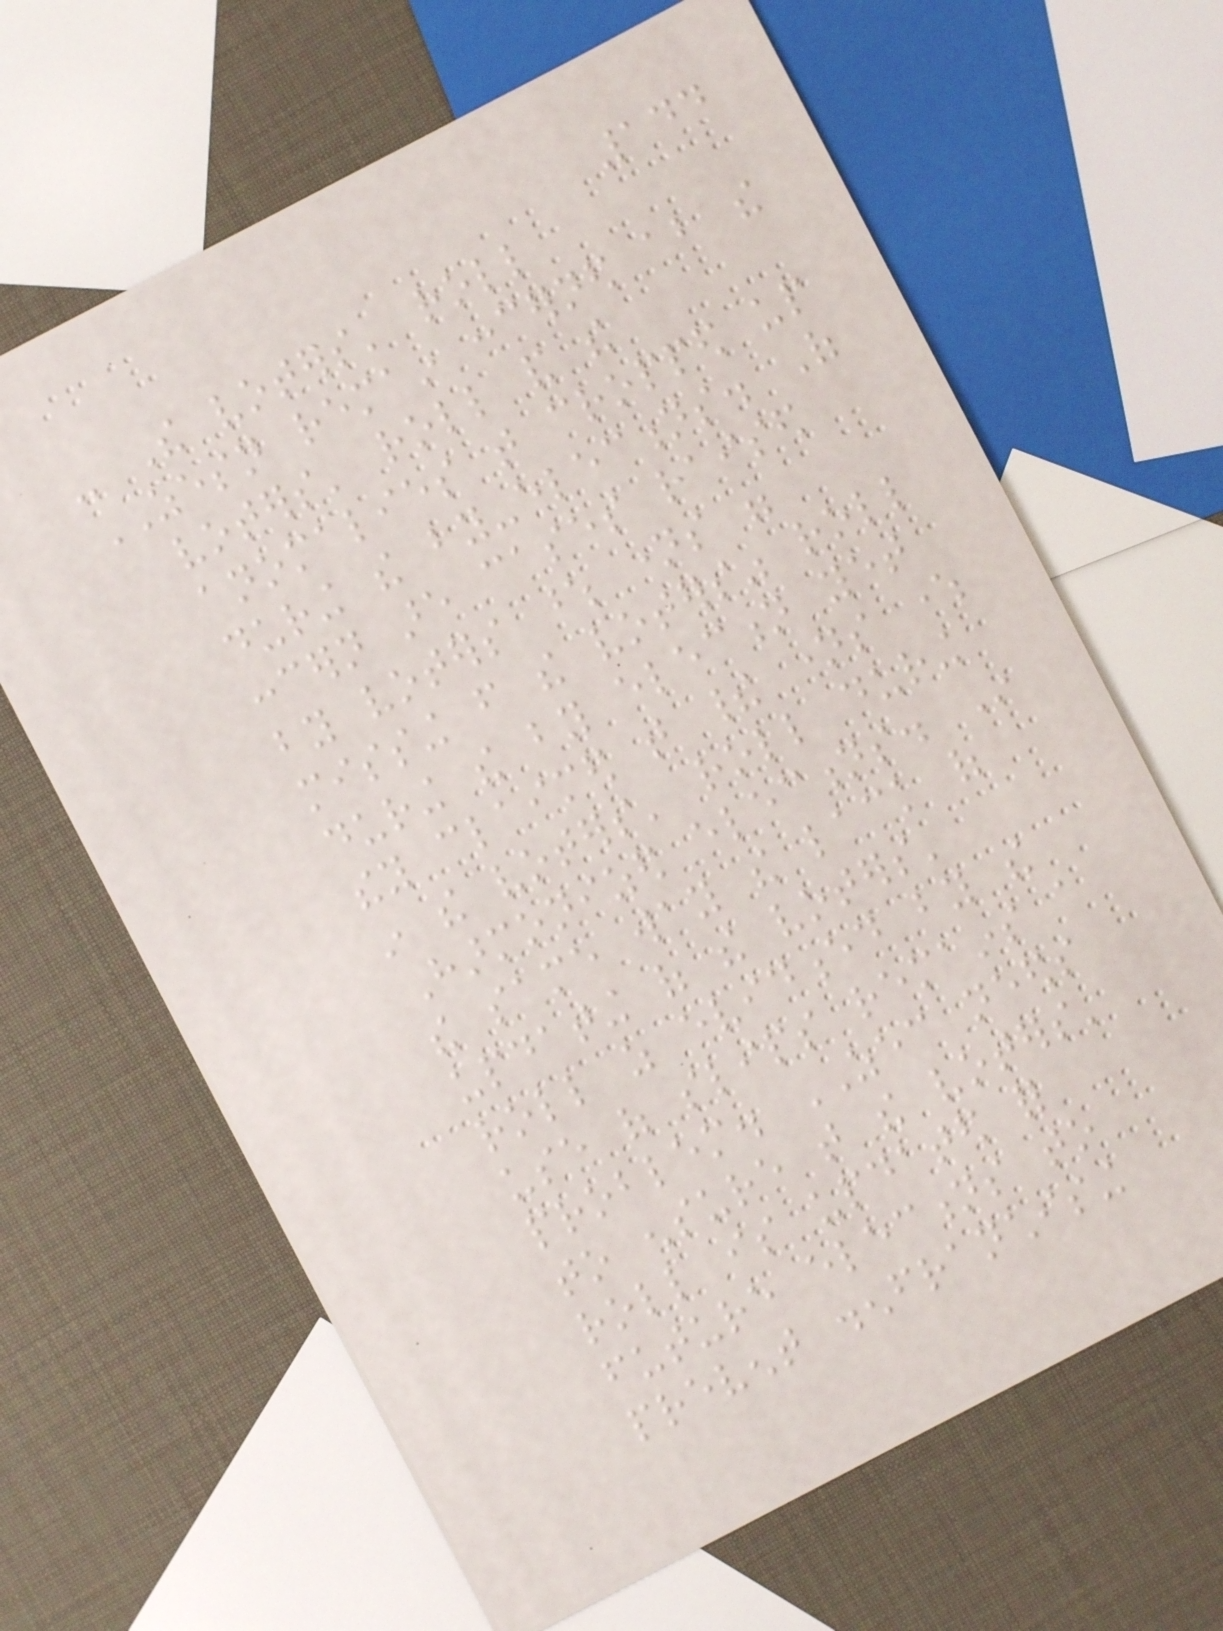144
- The voters' roll
ZESN remain concerned about the
voters' roll and the
anomalies that cropped up
during the by-elections. Of
concern are cases raised
by voters whose names were
missing from the voters" roll
during the by election yet
they claimed that their names where
in the voters' roll during
Harmonized elections. In
the same way the lack of
updating of the voters'
roll as evidenced by the
use of slips remains a
problem. ZEC needs
to ensure that the voters'
roll is updated for
future elections to
prevent disenfranchising
